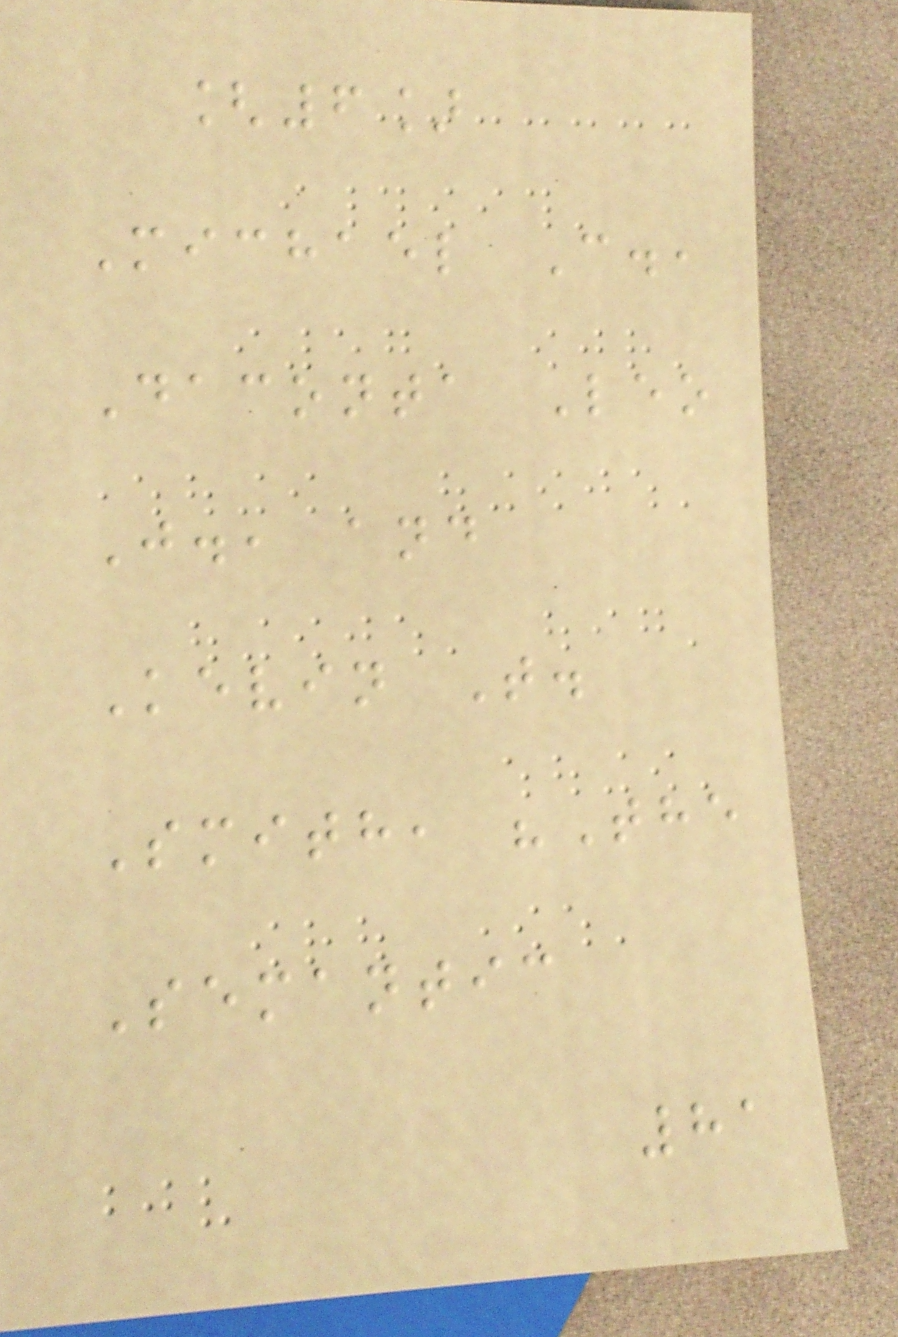[6]
Michael C.,
Daconta Leo
J., and
Kevin T.
Smith, "The
Semantic
81
